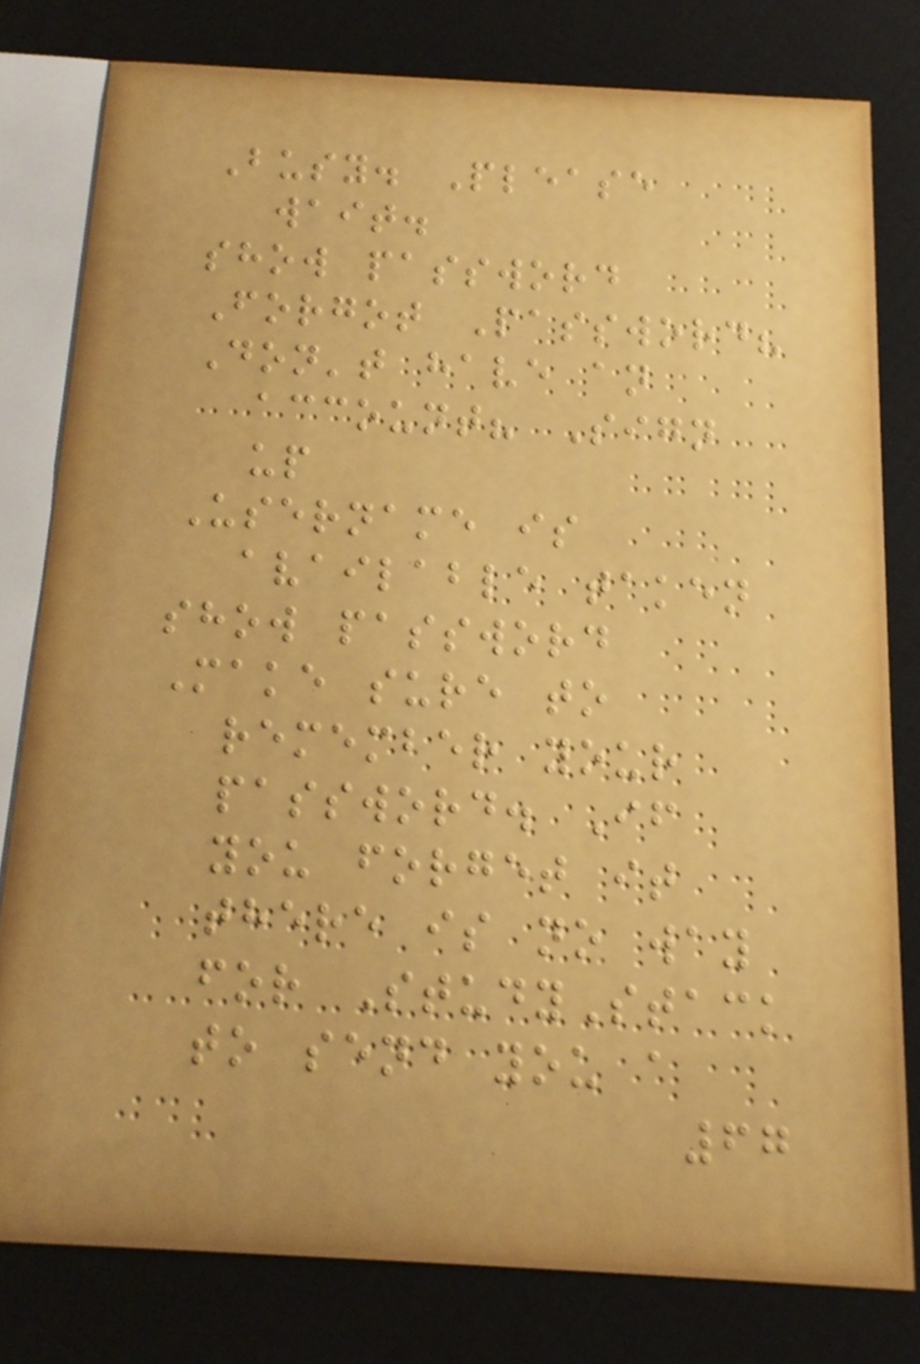Busy. Please
wait.
show password
Forgot Password?
Don't have an
account? Sign
up
Username is
available taken
show password
Make sure to
remember your
password. If
you forget it
there is no way
for StudyStack
to send you a
67
